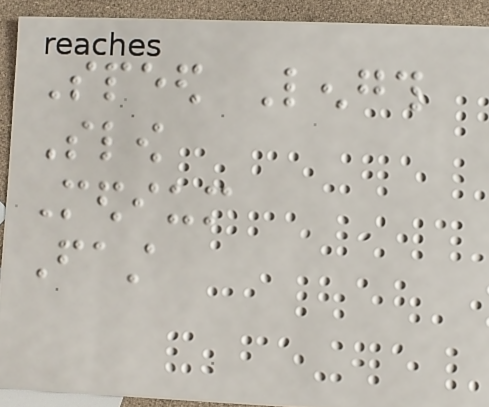Speed Length
Slow
Medium
Fast
